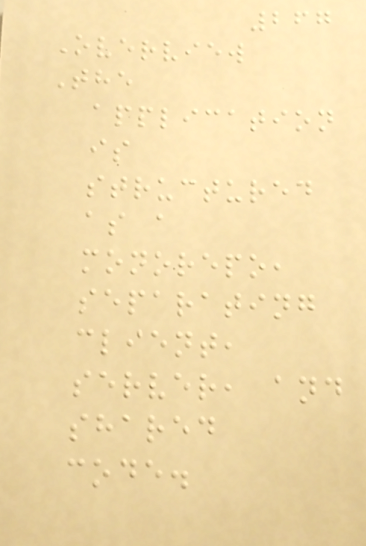267
Overview
The
application
is
structured
as a
monorepo,
separating
client,
server, and
shared
code.
